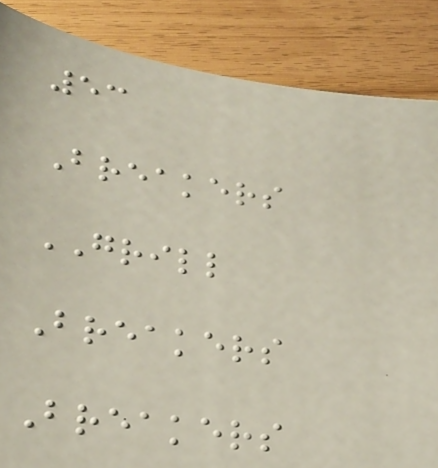53
Breakers
GRILL
Breakers
Breakers
